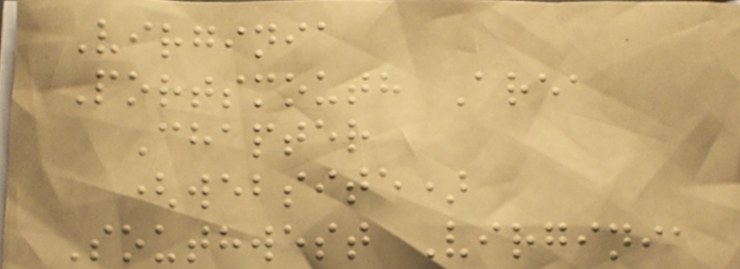Virginia
Portsmouth Area
Chapter
(website)
Southwest Virginia
